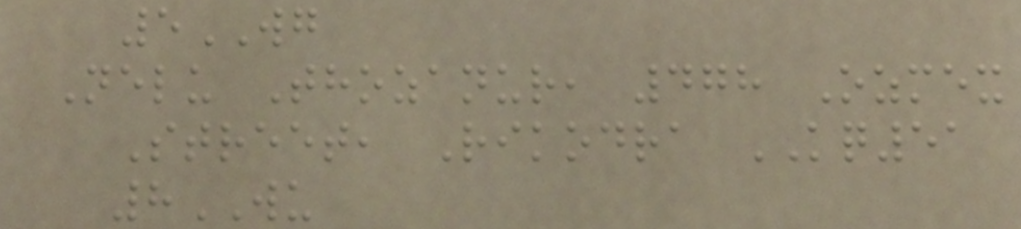5WG
Nelu Thozanur, 478 Ozmex
Street, Rikodra KQ51
8WU
